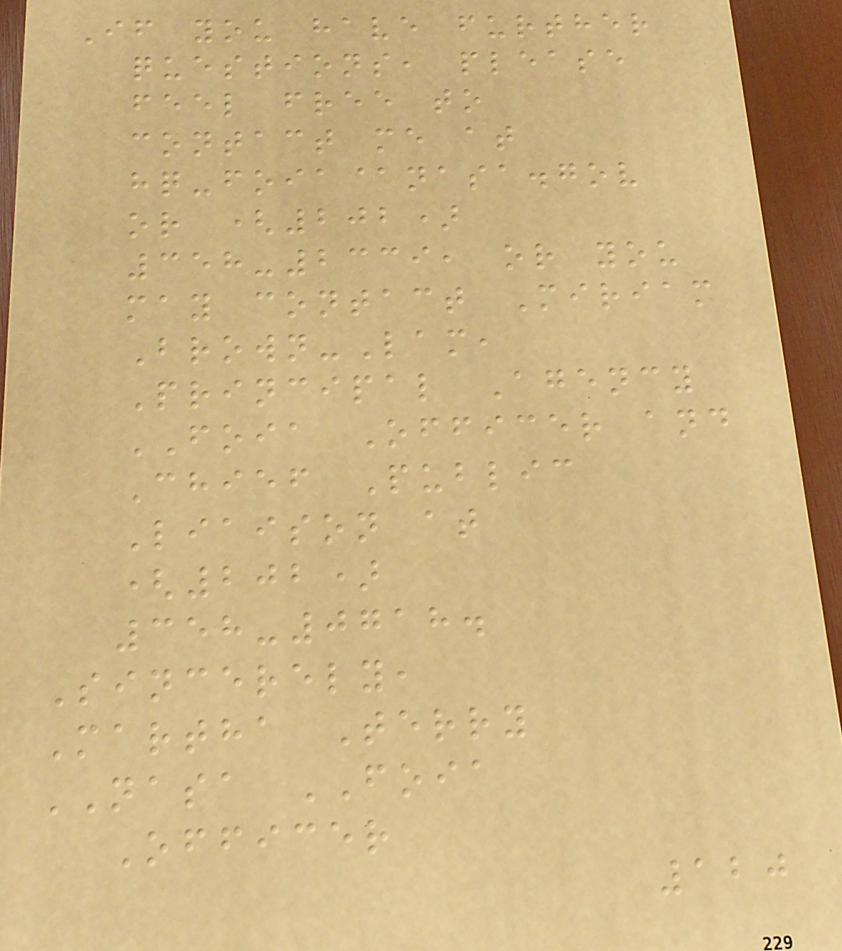If you have further
questions, please
feel free to
contact me at
hq-foia@nasa.gov
or (202)
358-2339, or you
may contact Miriam
Brown-Lam,
Principal Agency
FOIA Officer and
Chief Public
Liaison at
(202)
358-0718.
Sincerely,
Martha Terry
NASA FOIA
Officer
120
